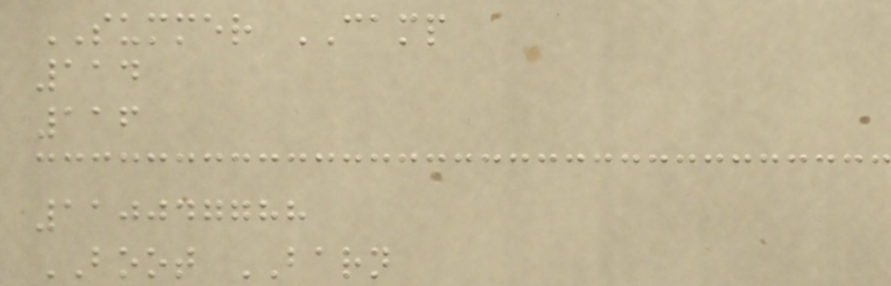SUMMER CAMP
114
116
110047788
BOOT BARN
